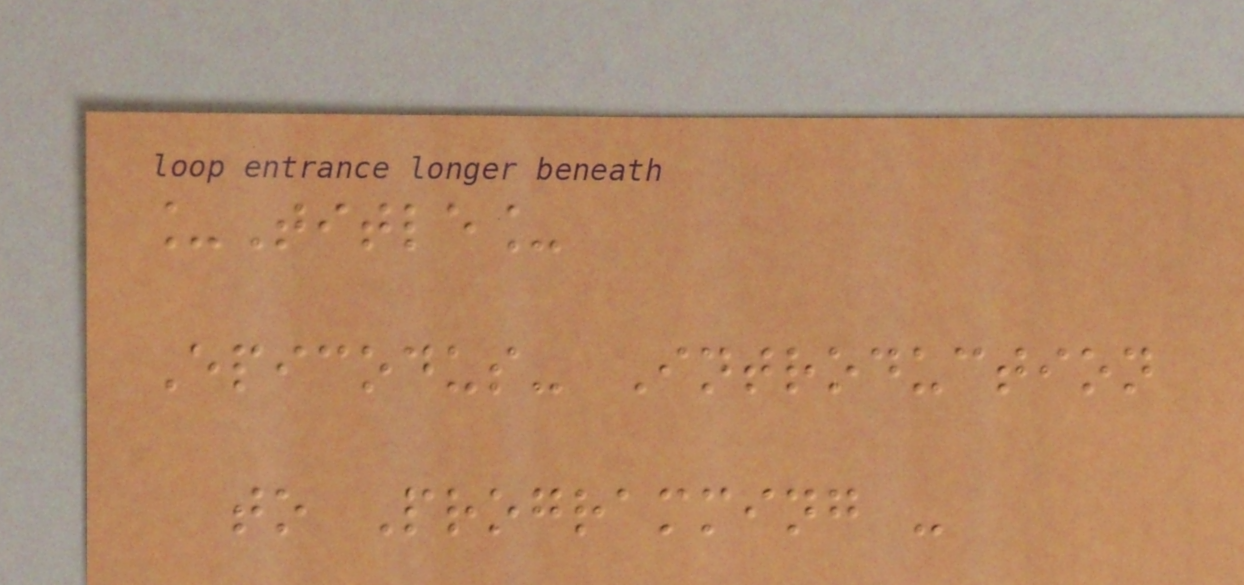_Title_
Epicodus- Introduction
to Programming -
